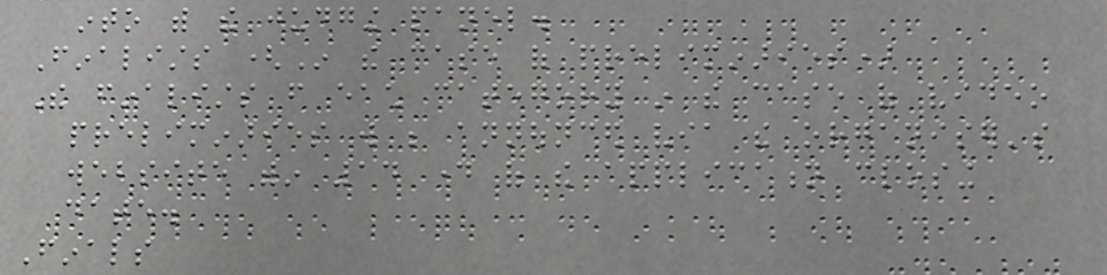into with the judging panel.
Finalists (In the case of preliminaries)
The finalists from each category in the case of video
preliminaries will be announced via the organiser's
website within 14 day of the application closing
date.
Finals
